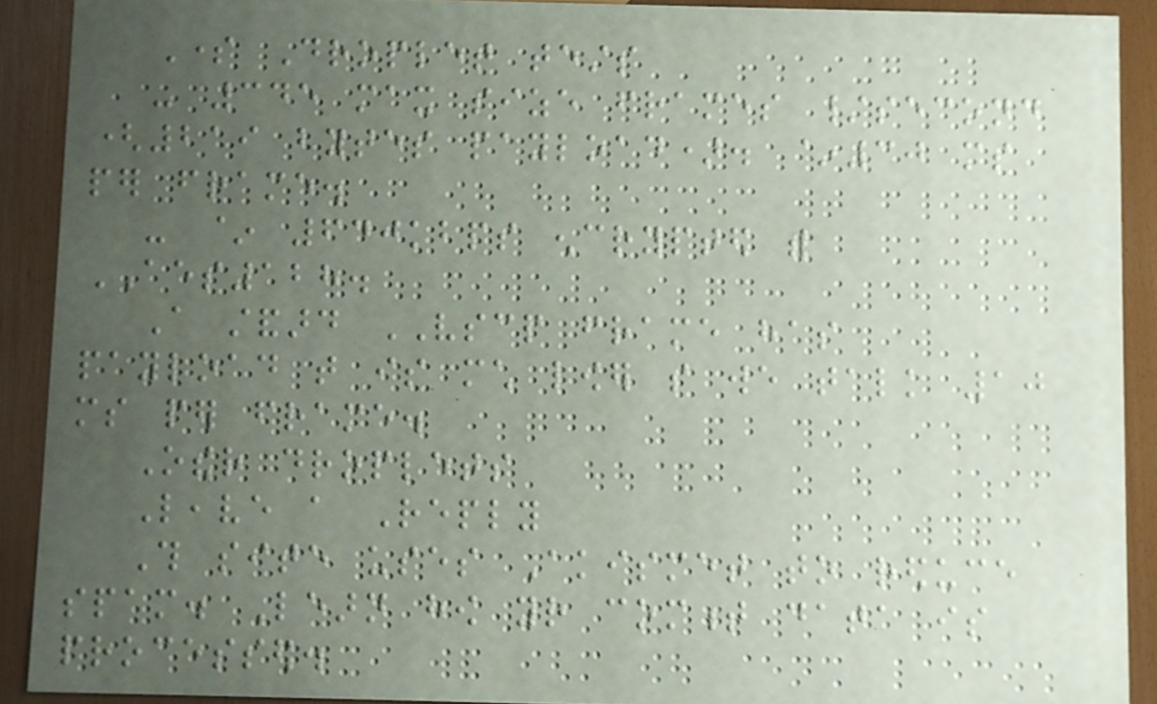Some Droplet tests
- 345 max size frames /second
(219 bytes payload). ~30 ms
per frame.
- ~ 640kbps encrypted with
AES128.
A standard VSCP frame has
payload that is much lower so we talk 10
ms per frame.
Other droplets
Leave a Reply
This site uses Akismet to reduce
spam. Learn how your comment data is
processed.
